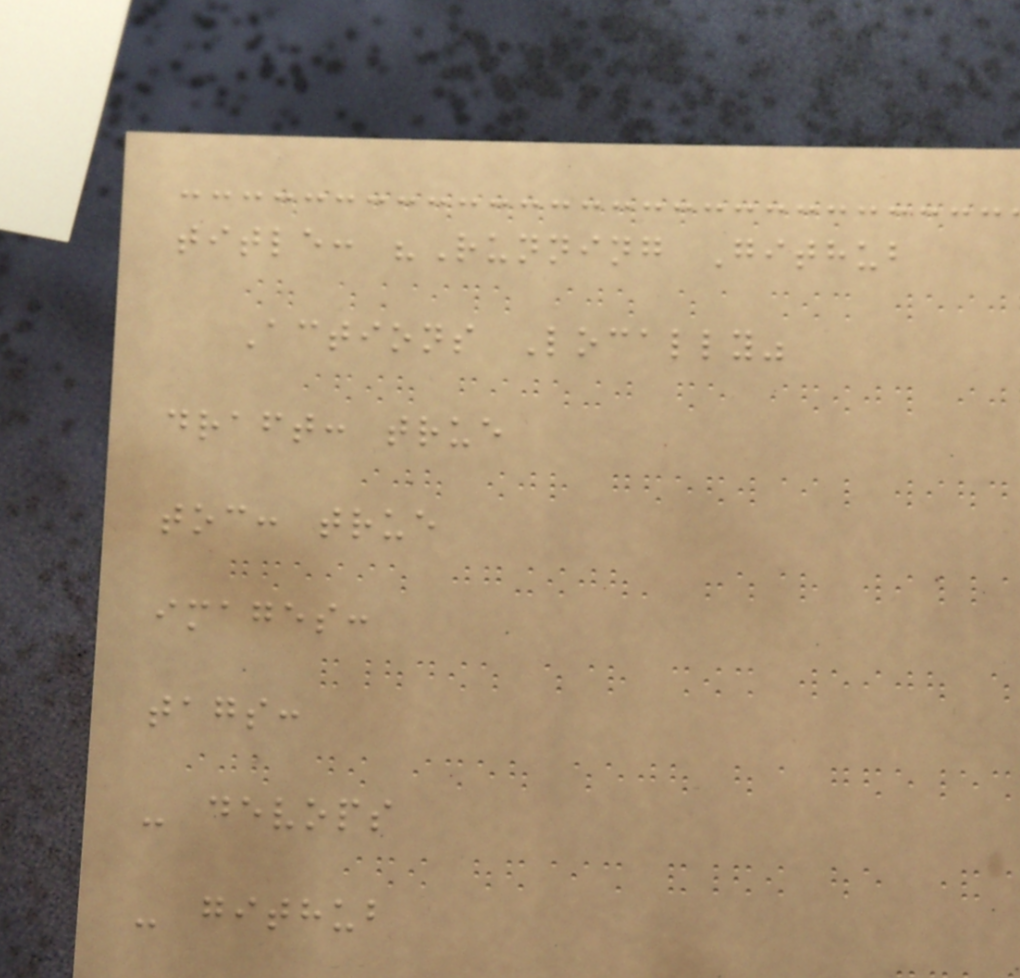title: "Running Github
Actions Locally"
draft: true
toc: true
images:
tags:
- devops
- github
